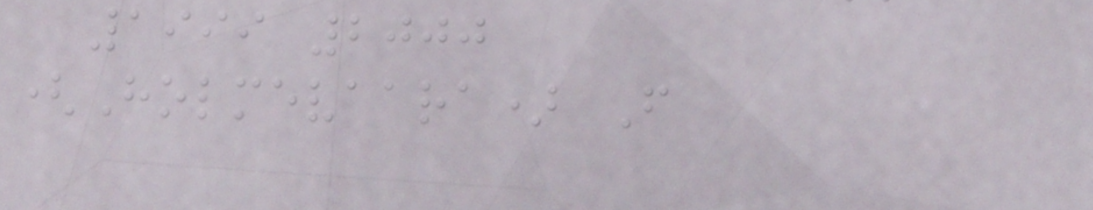1999 2000
(Holmevaara) F
